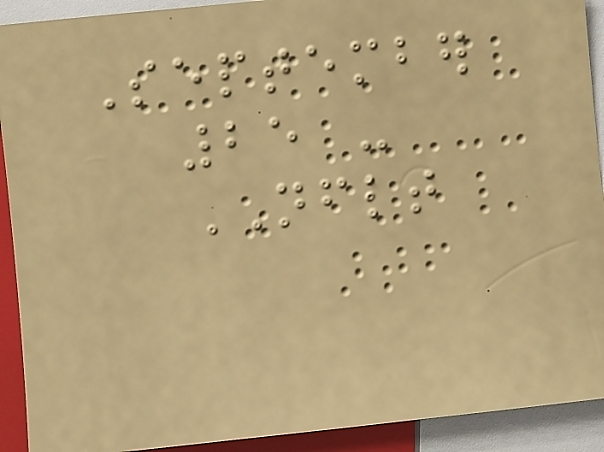September
25 -
NFLT
